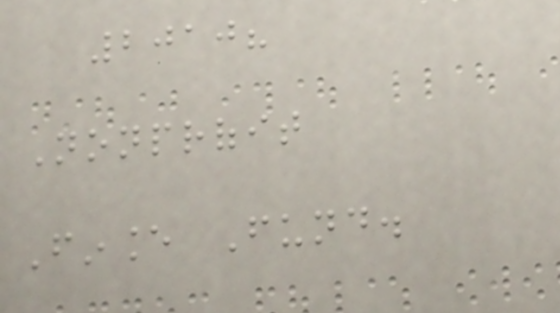2010?
Nonprofit
Finance Fund.
